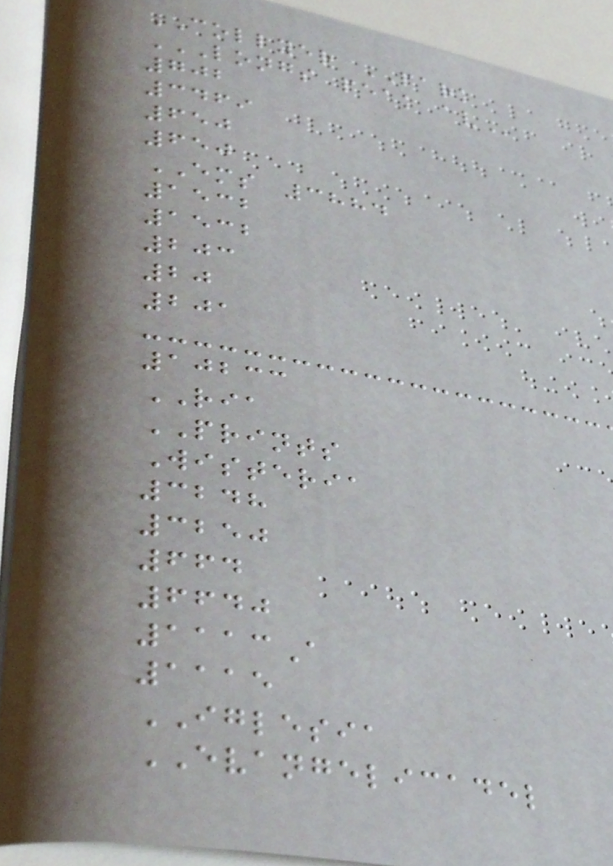COLLYER PARK
LONGS PEAK AV
702
3469
650
650
EMS 3884
1532
1532
203
20
201
10233
RIA
PRINTS
Wisteria
3248
3250
664
6640
1113A
1115
IGLESIA
EVANGELICADEL
